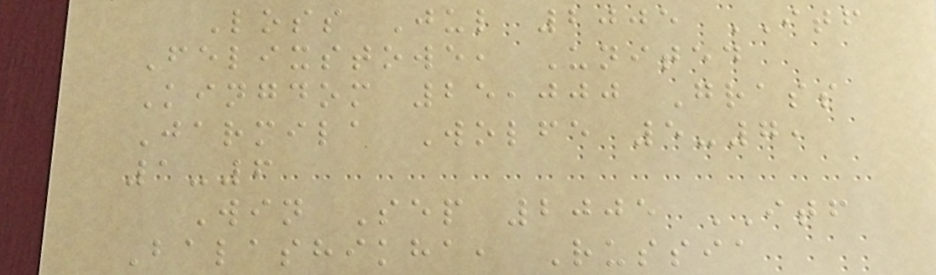Loss Jul 2005 ITF
Felixstowe, United
Kingdom 25,000 Grass
Jarmila Wolfe 5-7,
1-6
Win Sep 2005 ITF
Balashikha, Russia
